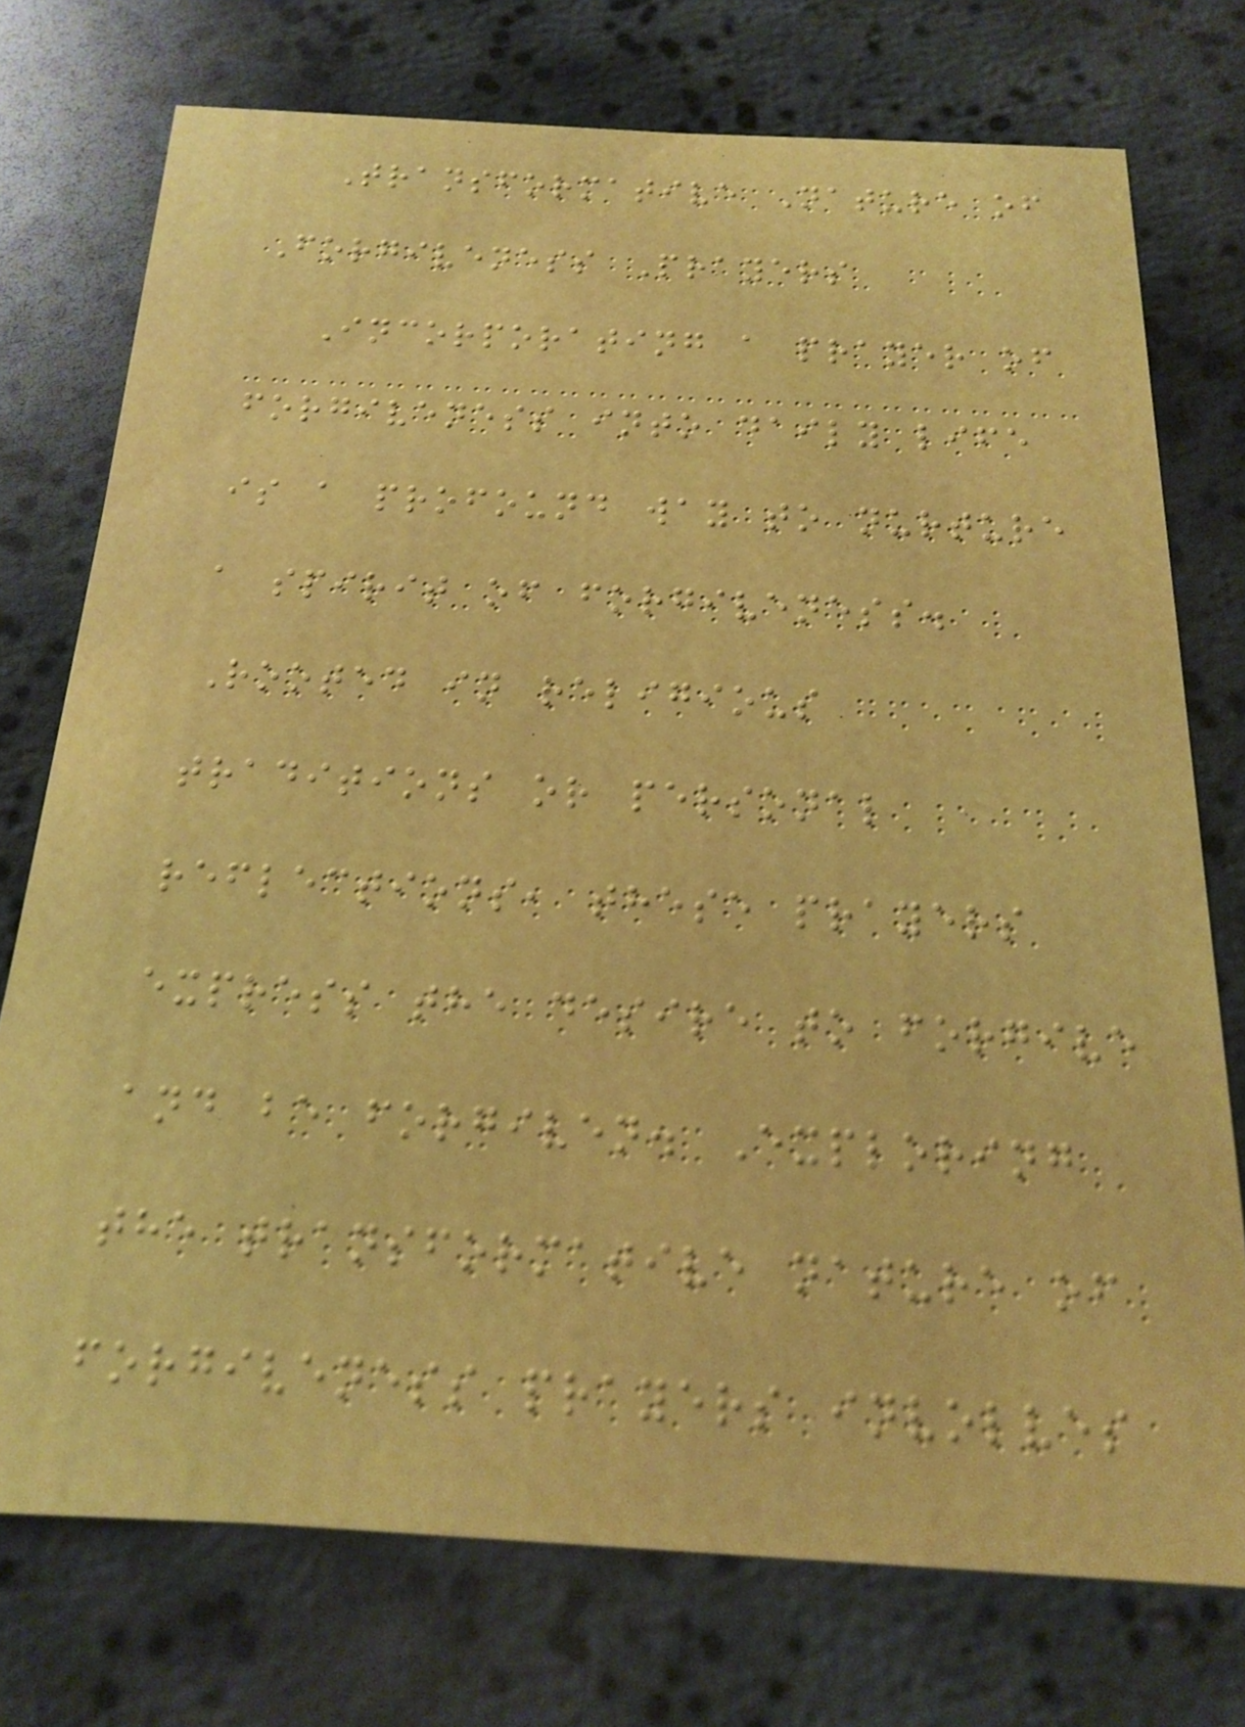Transformative Nature of
Forgiveness Prayers
Incorporating a prayer of
forgiveness into daily life
is a profound way to nurture
a spirit of forgiveness.
Rooted in religious
traditions or personal
reflections, these prayers
express the desire to forgive
and be forgiven. Exploring
the transformative nature of
forgiveness prayers involves
